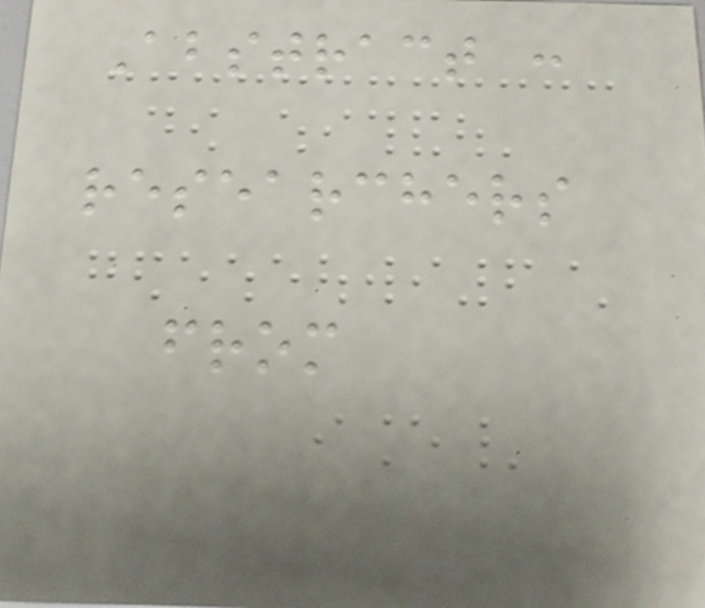Abstract :
researchers
from
